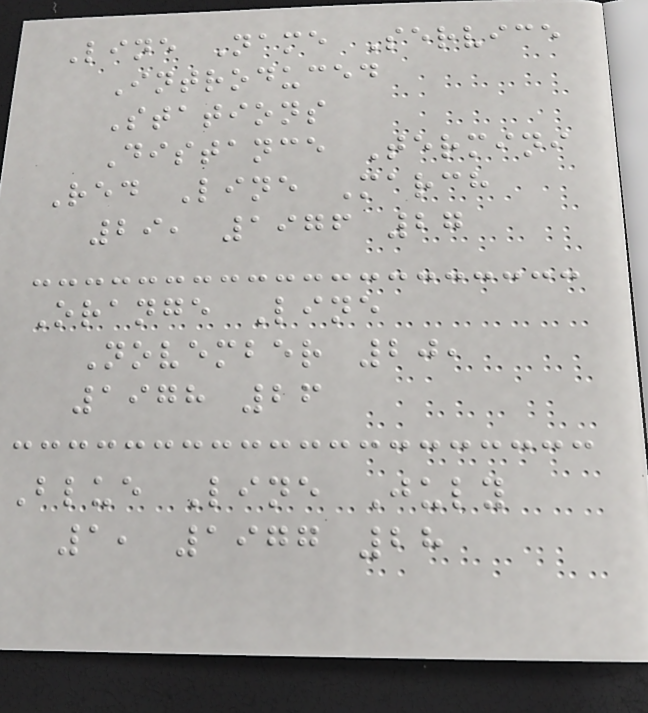Line Name Service
Introduced
Stations
Distance Termini
Red Line March
29, 1976 27
Orange Line
November 20,
1978 26
Blue Line July
1, 1977 28
